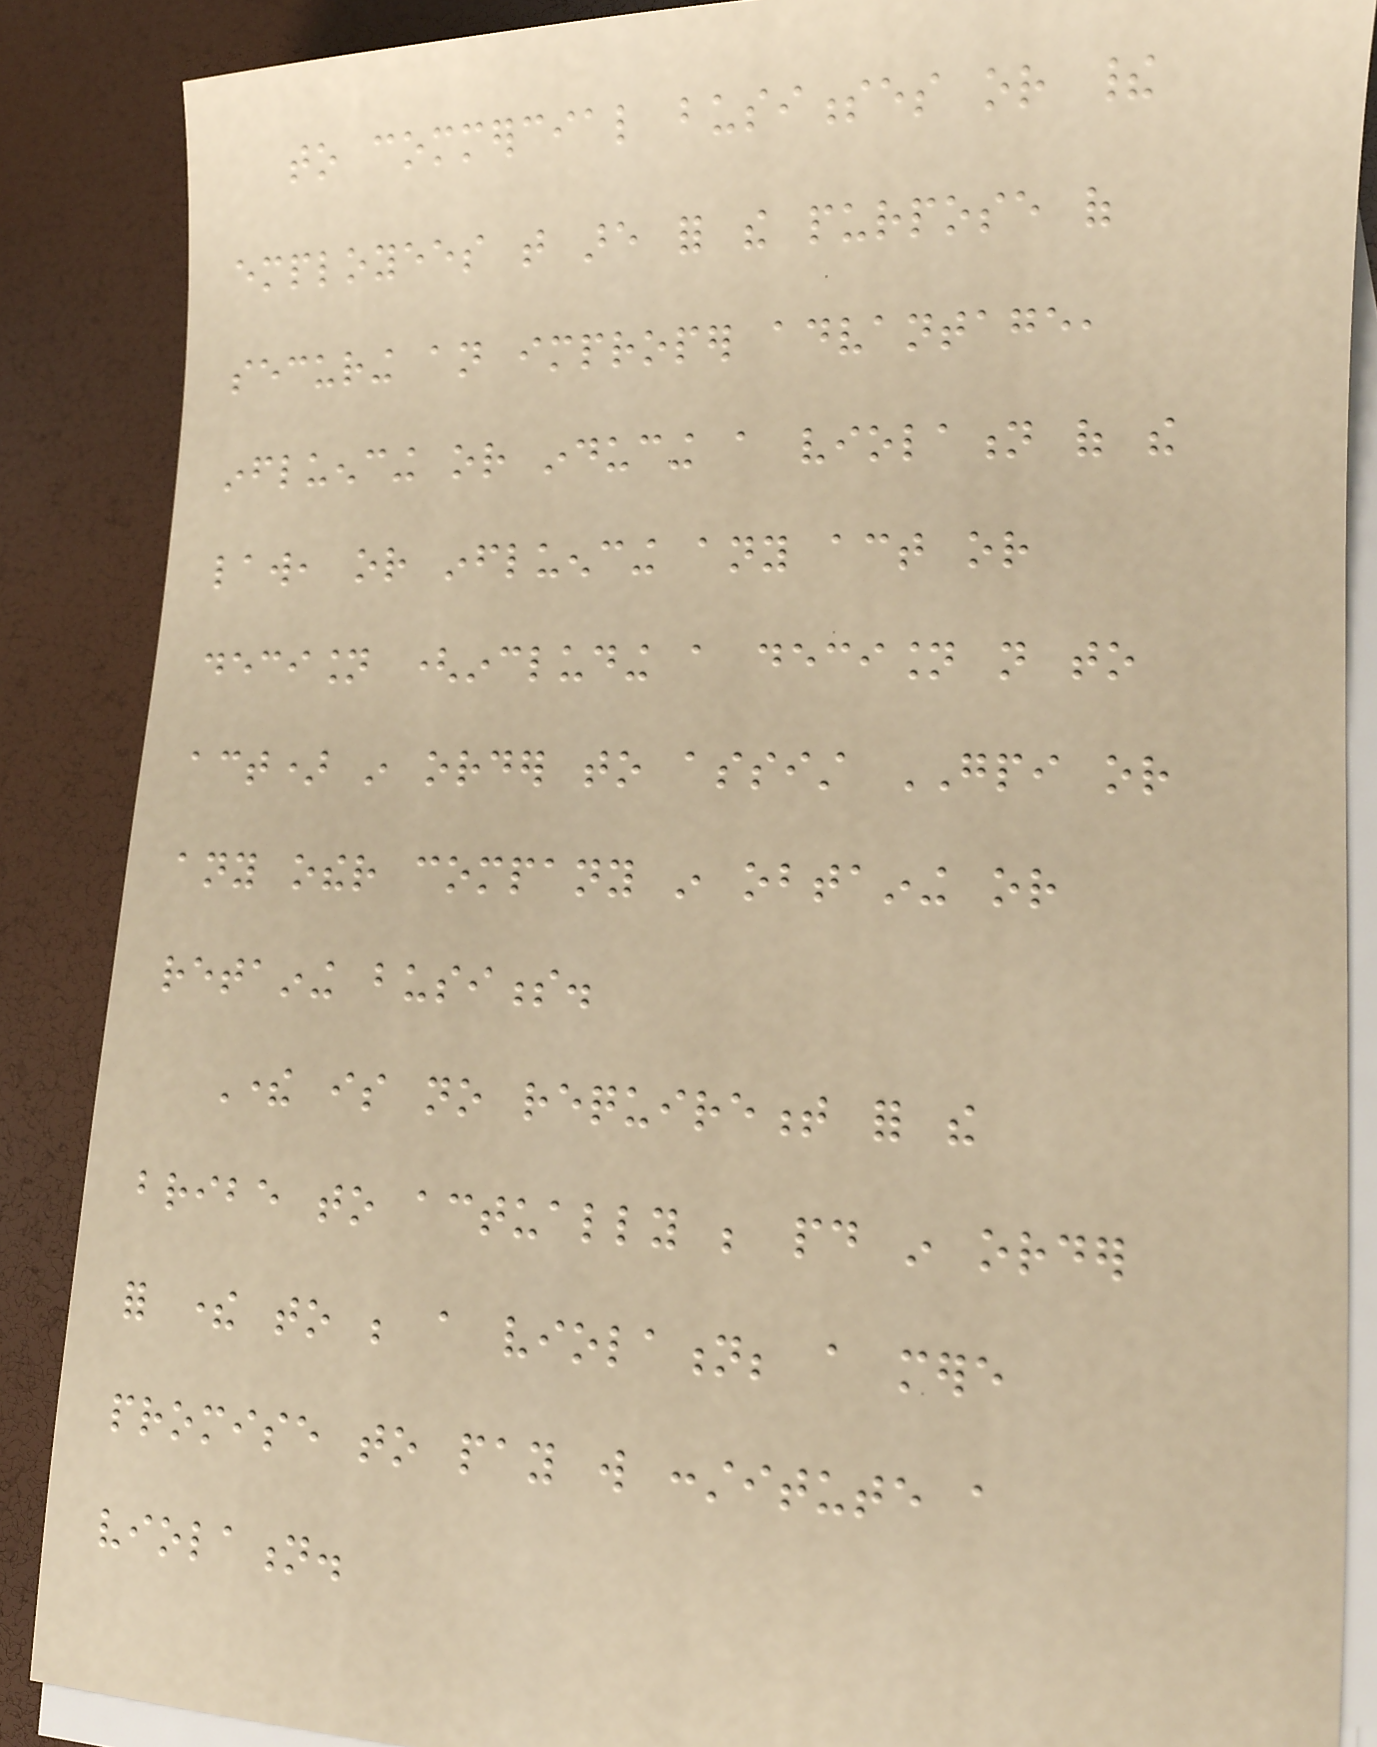to commercial businesses or their
employees that are for the purpose of
securing an improper advantage,
influencing or inducing a violation of the
law, or influencing any act or
decision (including a decision not to
act) in order to assist GPI or
any other company in obtaining or
retaining business.
There is no requirement for the
bribe to actually be paid in order
for there to be a violation; a mere
promise to pay will constitute a
violation.
